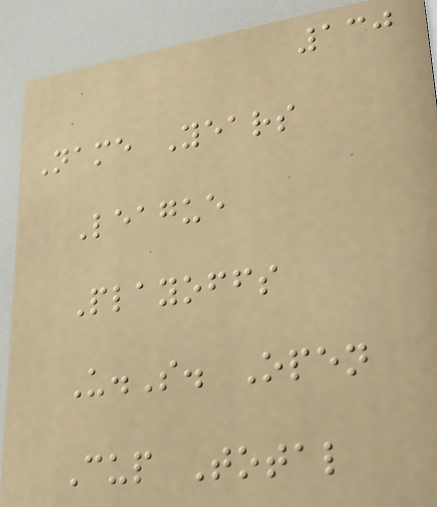130
Name Years
League
Playoffs
U.S. Open
Cup Total
